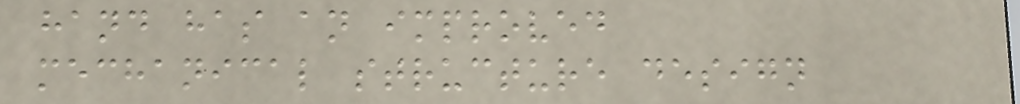hand has an improved
mechanical structure design
